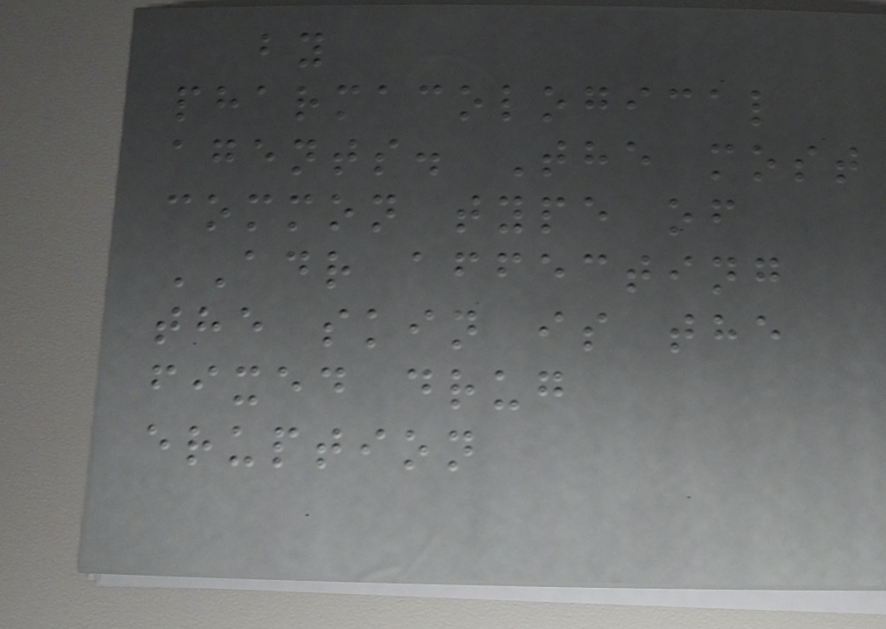by
pharmacological
agents. The most
common type of
ADR affecting
the skin is the
fixed drug
eruption
